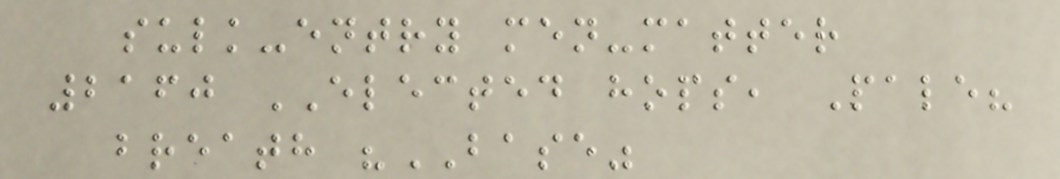sulk-entry men-matter
2160 ELECTED hops, Pale?
breath "BASE"
